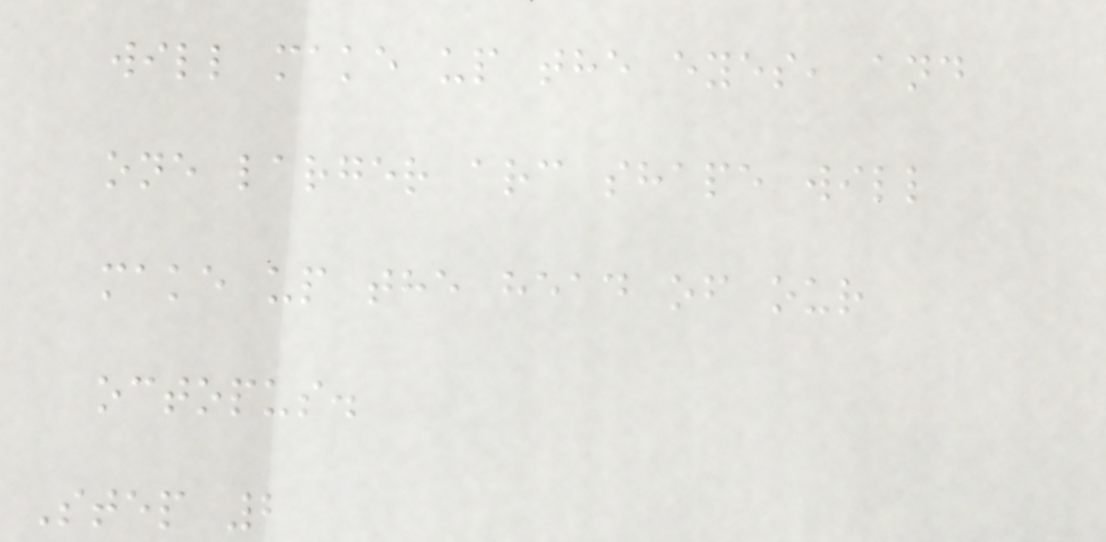will make up the eyes, and
one larger arc shape will
make up the head of our
octopus.
Step 2
